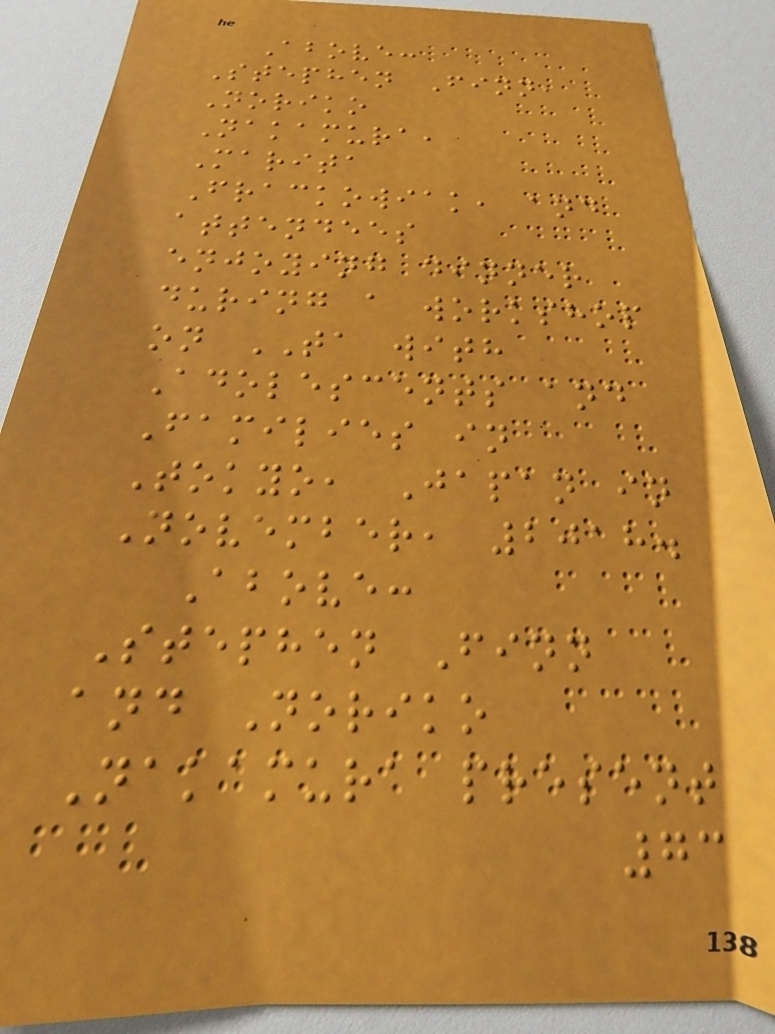Above:
Stephen Finn,
Noriko
Nakamura,
Marita
Frackowiak, and
attendees
enjoying dinner
during a workshop
on TA with
Adolescents and
Families in
Tokyo, Japan in
November, 2018.
Above:
Stephen Finn
and Noriko
Nakamura present
73
